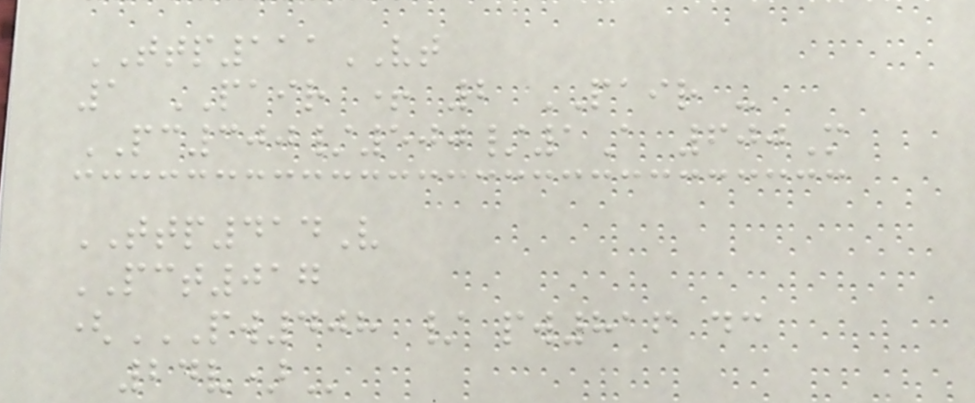TTP111VT
1 PAIR + 2 PAIR -
PC300/500/1A 600M
TTP414V
PCT017
(PW408 / PW816 DC
24V)
